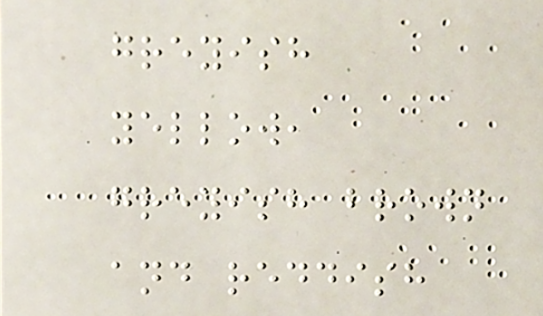greyish
yellow,
greyish brown
and reddish
